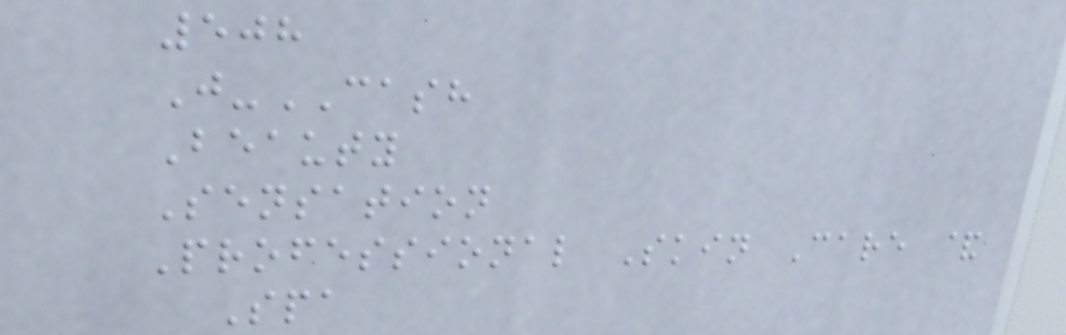508
J-CASH
Beauty
Sensation
Professional Skin Care &
Spa
